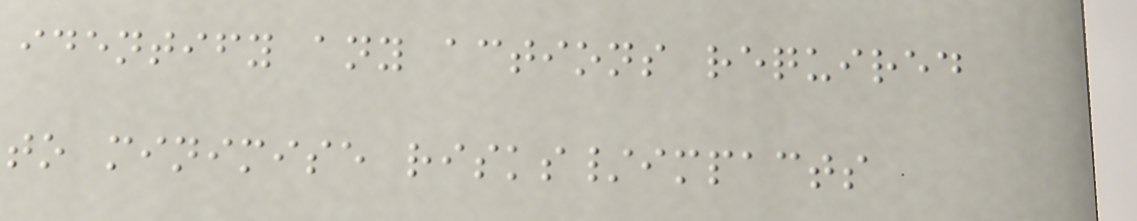identify any actions required
to minimise risks/impacts
